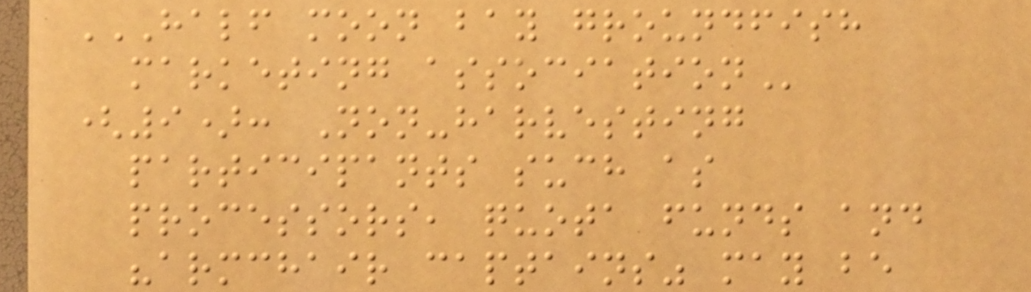HALF MOON BAY GROUNDFISH
MARKETING ASSOCIATION
(9): Non-harvesting
participants such as
processors, quota funds and
"armchair captains" may be
